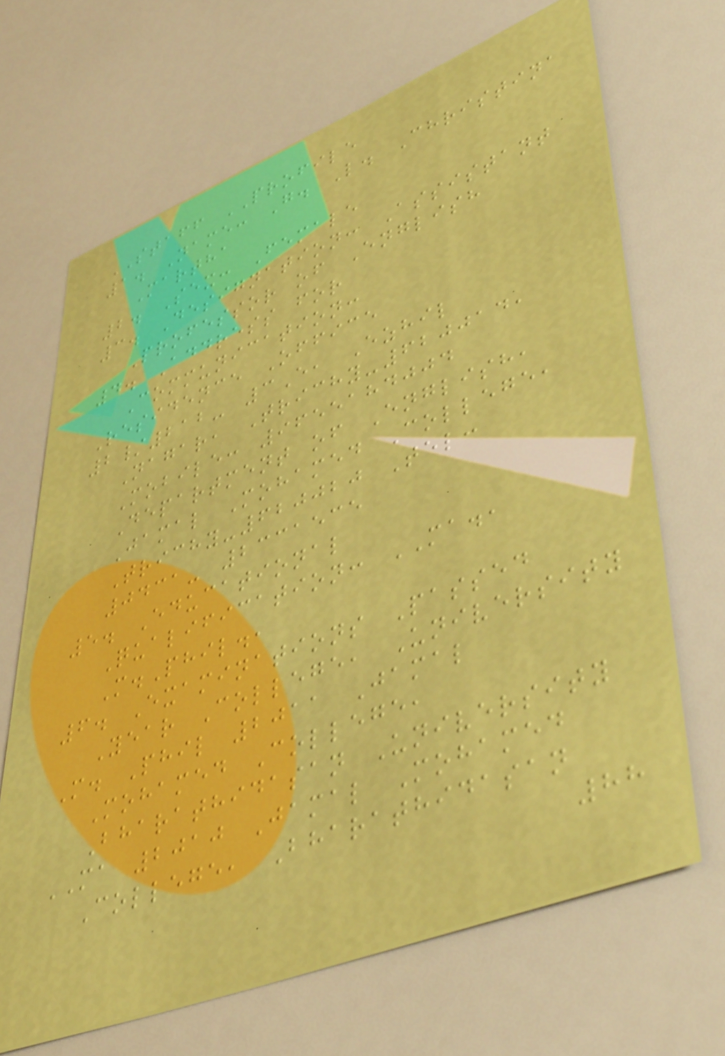STAFF PROFILE
1. Name: G. L. Christina
Martha
2. Sex: Female
3. Designation: Assistant
Professor of English
4. Address for
Communication:
Residence Office
2/212- 3E, Ezhil
Nagar, Trichy-620014,
Mobile: 9655184004
Department of English,
Jamal Mohamed College,
Trichy-620020 Tel:
0431- 2331535
5. Educational
Qualification: MA.,
M.Phil.,
6. Examinations Passed
Year College, University
M. Phil 2011 Jamal
Mohamed College,
Bharathidasan University
MA 2010 Jamal Mohamed
College, Bharathidasan
88
